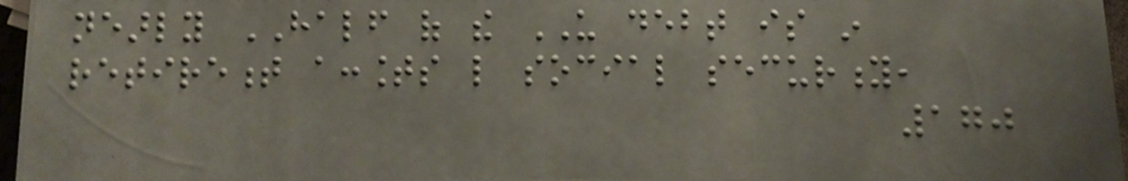nearly HALF of the US debt is in
retirement accounts like social security,
170
